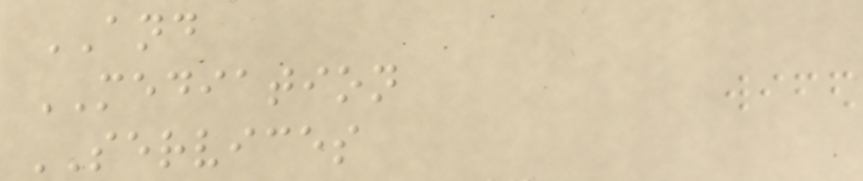AND
MEDIATION
SERVICES
